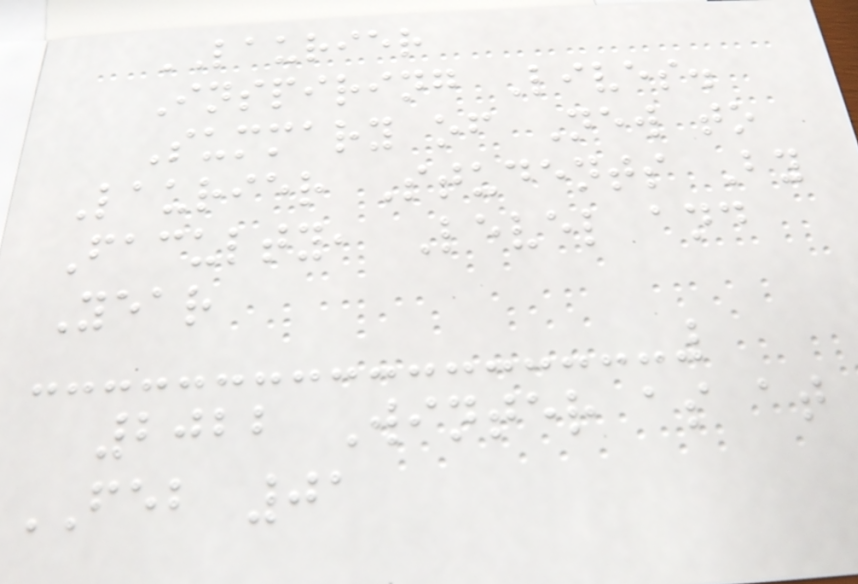LAURIER
Inspiring Lives.
Summary of New to
Laurier Students By
Faculty, Level and
Year
2022 Winter as at
FEB 01
